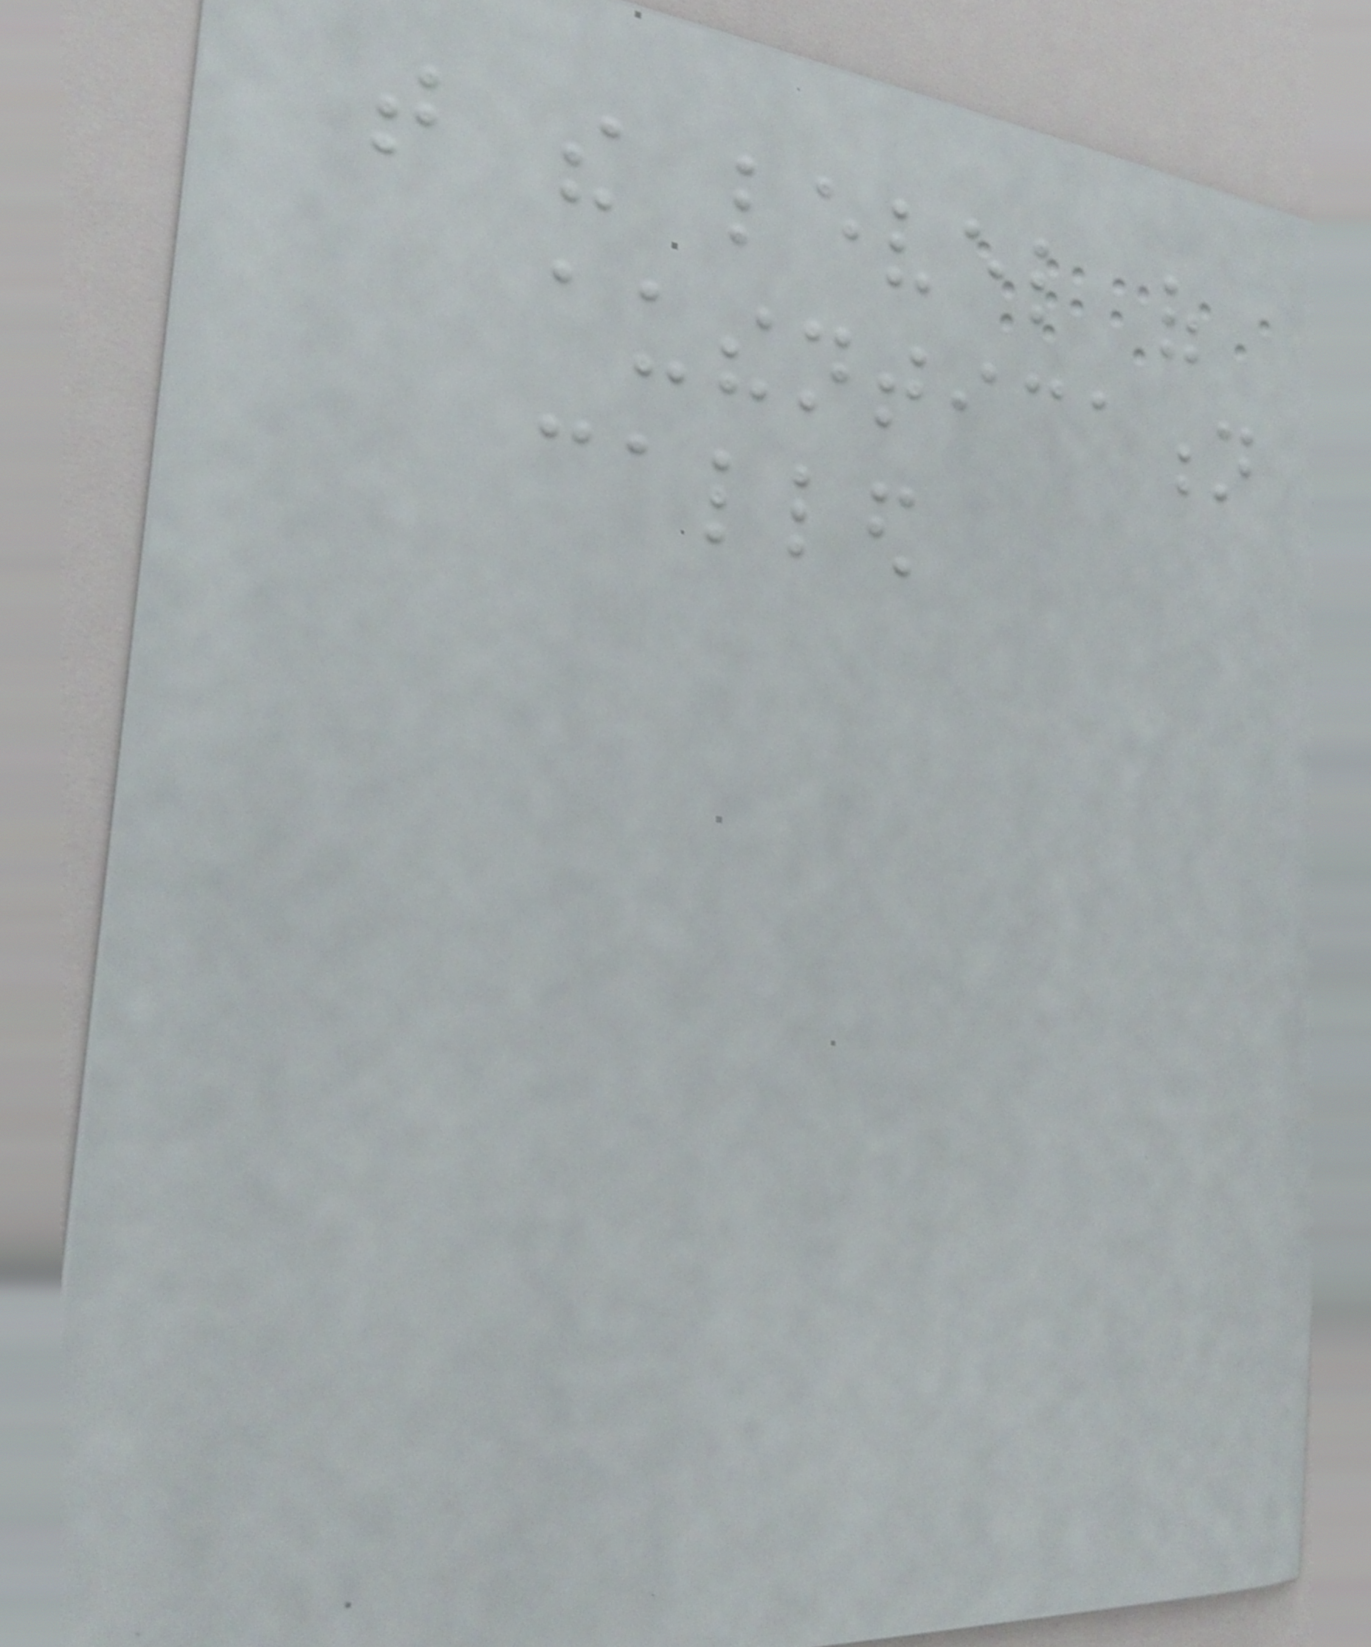that the level of
authentication
called
